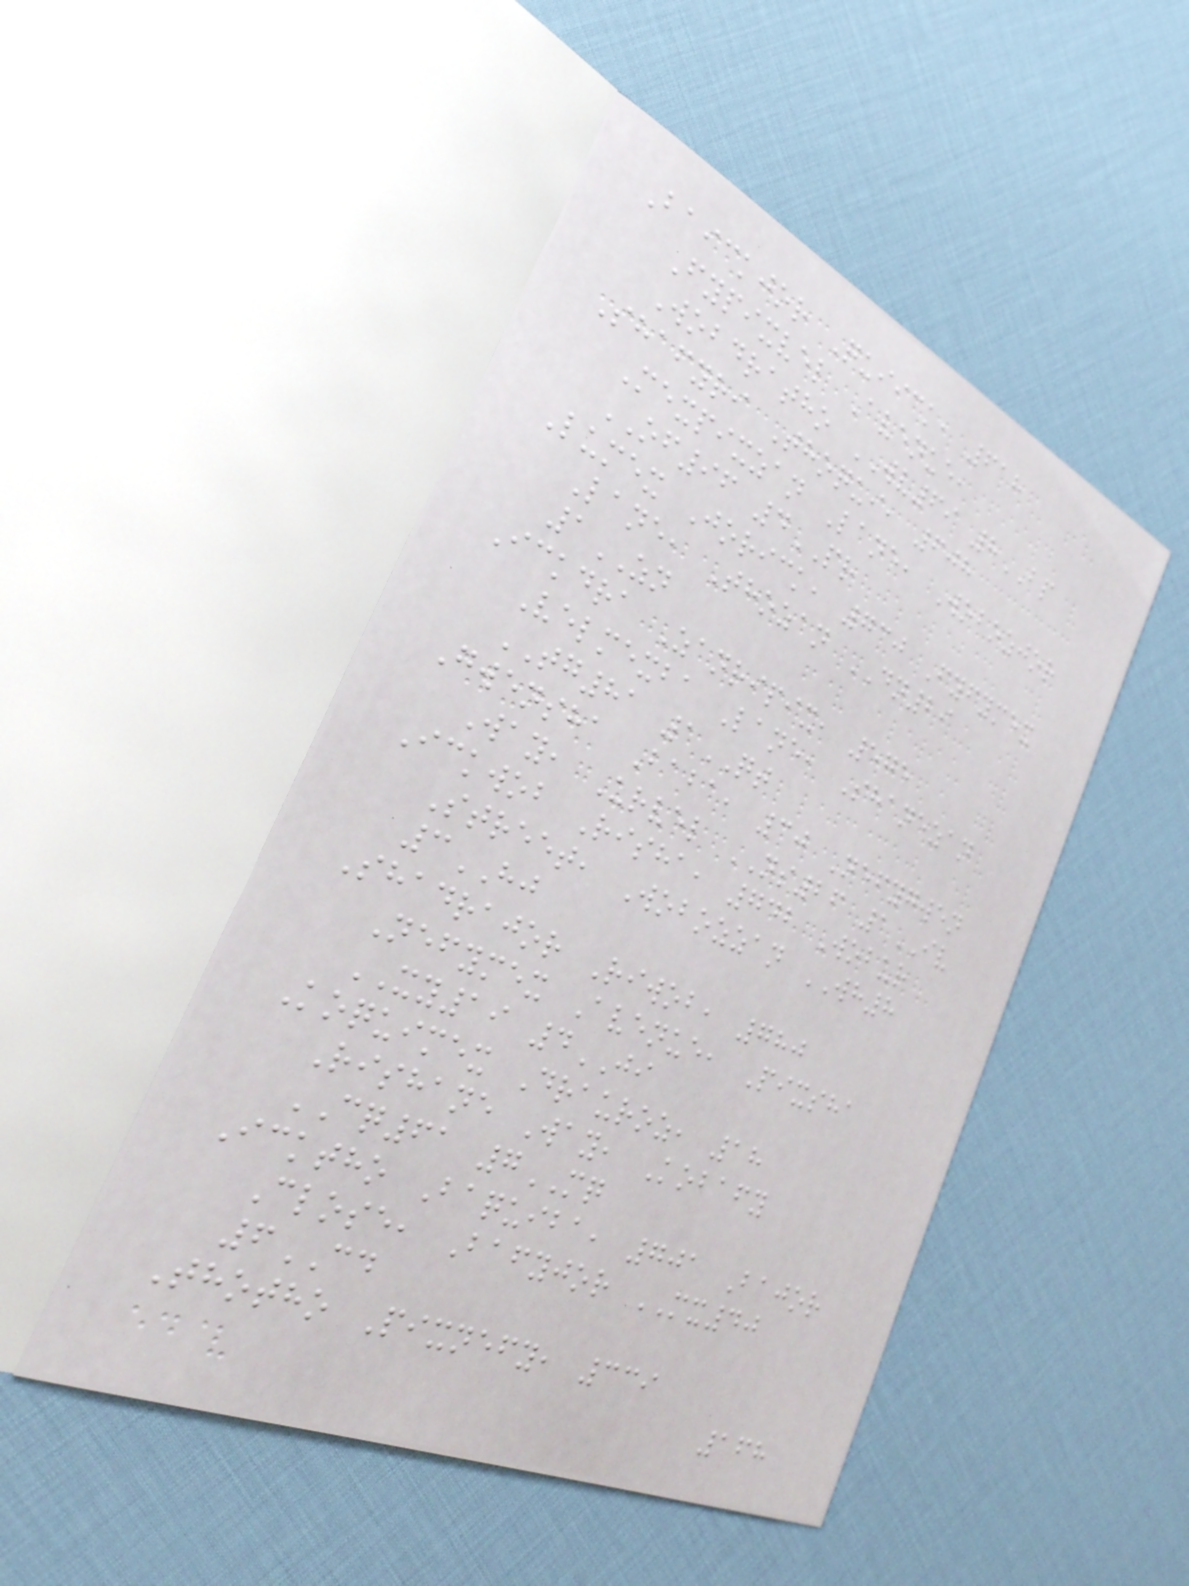Baickjor Quiick, 618
Fypixvel Avenue,
Wobdratho WV69 8BP
Shafyri Thoqui, 608
Mexpixzan Lane, Wobozjor
OF96 4PR
Lumex Jorick, 730 Fyfymex
Lane, Thozan DN29
1ZN
Ickdra Zanripix, 575
Velmexba Lane, Shanezan
TG81 1QT
Gwensha Baba, 30 Nefygwen
Way, Urvel NS26 1IV
Ickwob Risha, 742 Wobur
Street, Wobozzan WH8
3HJ
Shadrajor Riwob, 780
Nefymex Avenue, Pixsha
XY19 4JI
Koquimex Drauroz, 18
Rishane Way, Kobafy
CQ61 7MQ
Icktho Baquiba, 701 Bajor
Close, Bafyjor MX40
6CD
Thotho Pixnefy, 339
168
